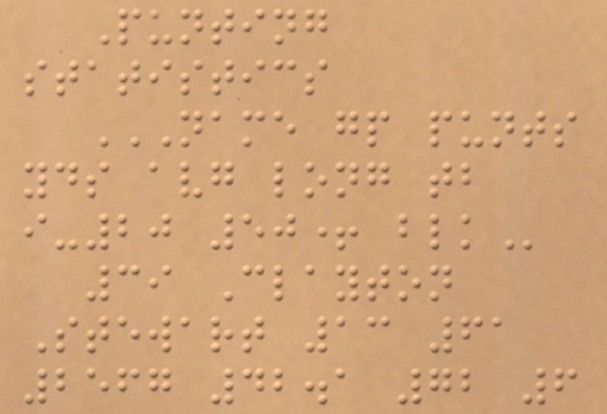Punting
statistics
NAME GP PUNTS
YDS AVG LONG TB
I-20 50+ BLK
39 Clayton
Stewart 13 61
2567 42.1 72 6
